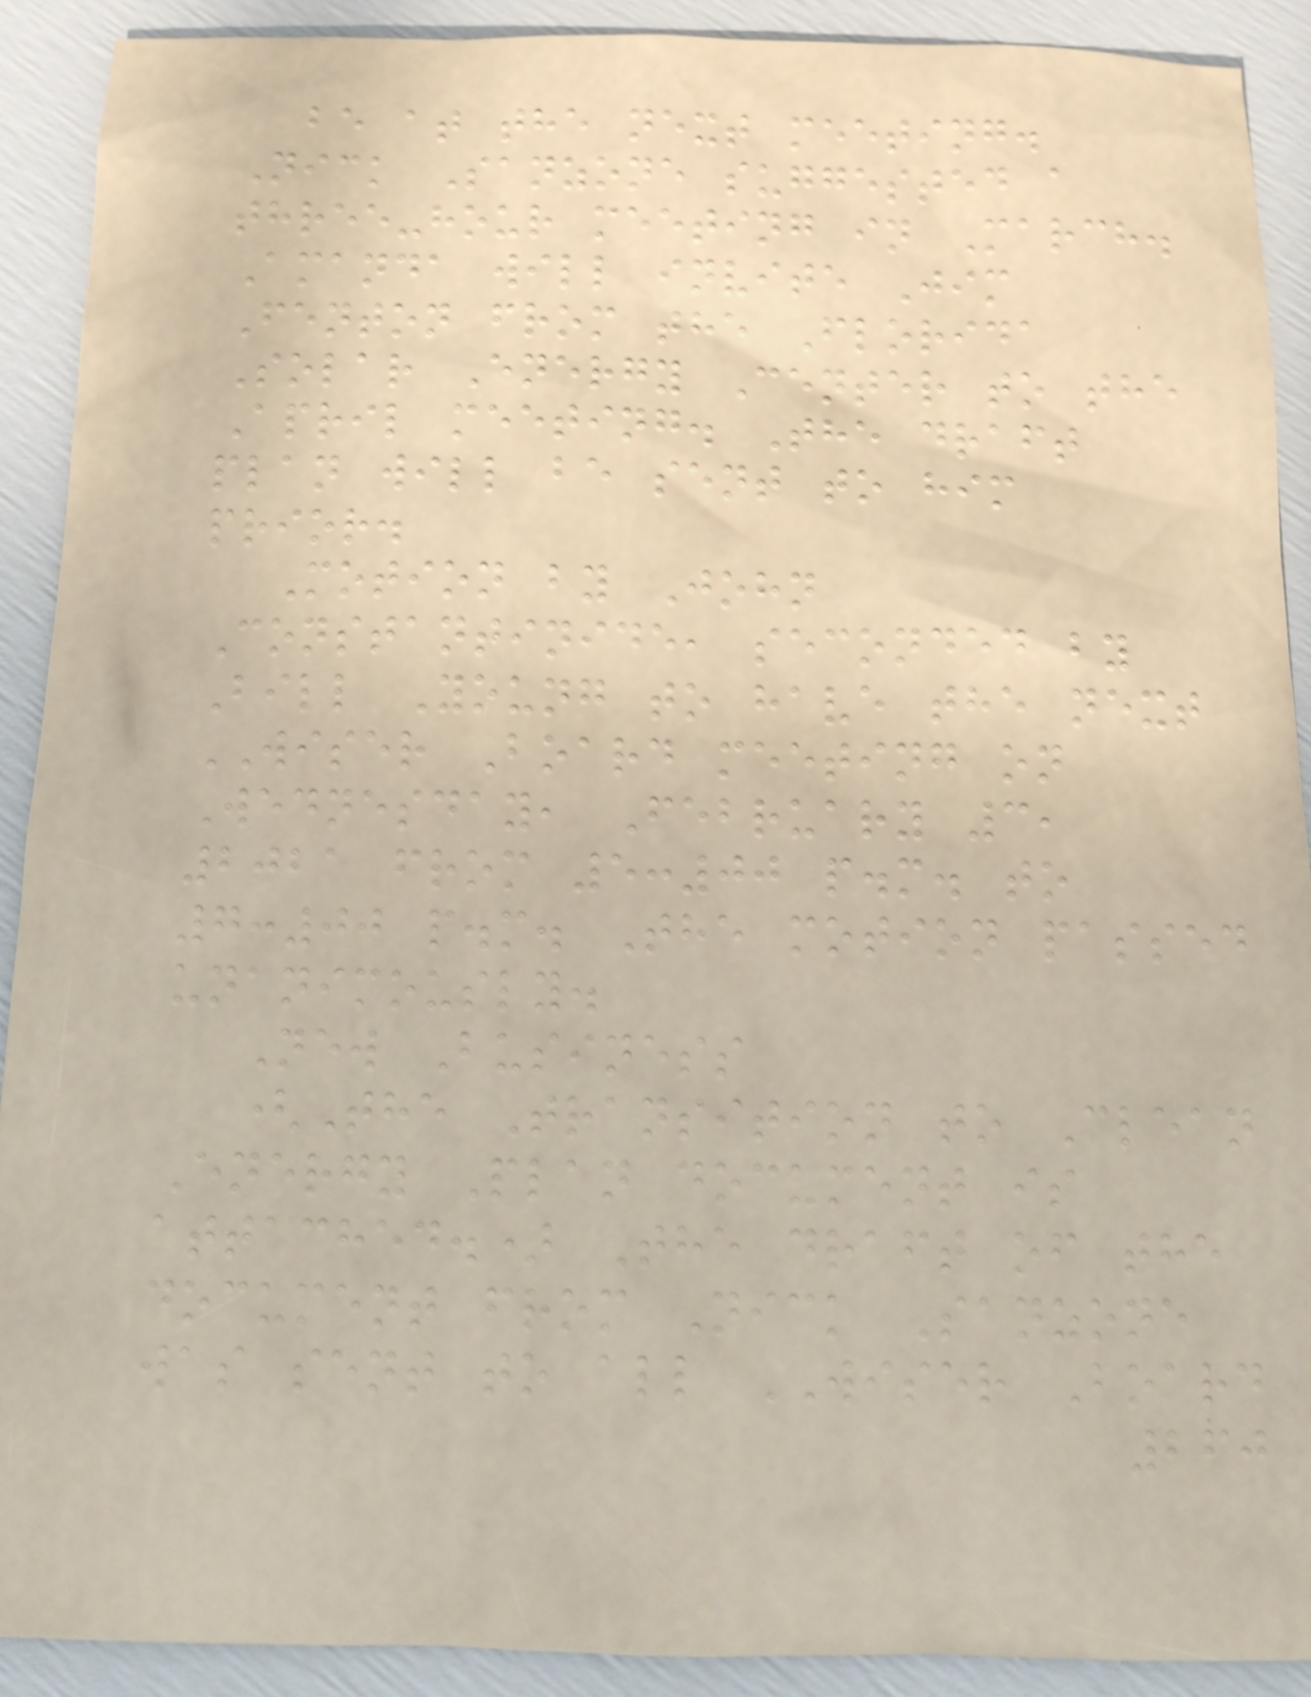be at the next meeting.
Nick Sanzone suggested a
three-hour meeting in March.
Amanda will invite Jim
Fenton from the Florida
Solar Energy Center to the
April meeting. The draft
plan will be sent to him
prior.
Motion by John
Constantinide, seconded by
Bill Young to have the next
WISER Board meeting on
Wednesday, February 3,
2021 from 5:00 p.m. to
7:00 p.m. The motion passed
unanimously.
New Business
(The Transition to Clean
Energy Plan document is
attached.) The draft of the
document from Nick Sanzone
was sent to all WISER Board
260
